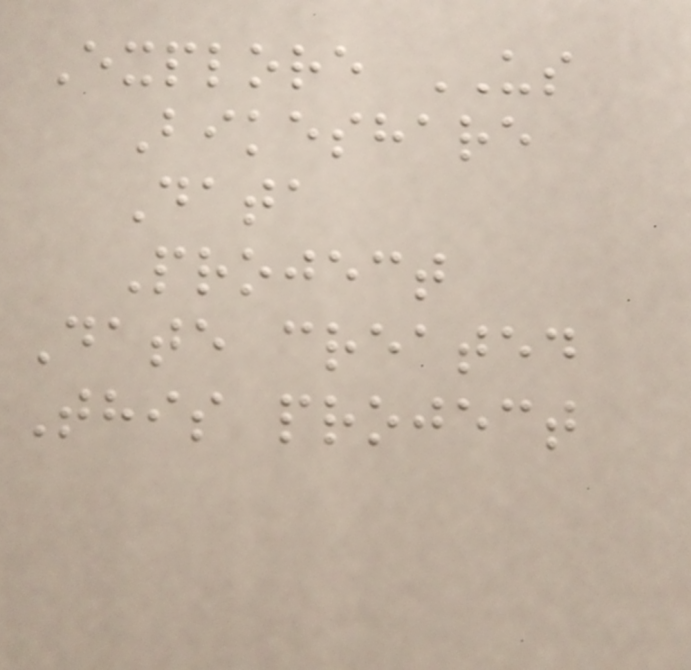Explore US
Bikeshare
Data
Project
Date created
This project
